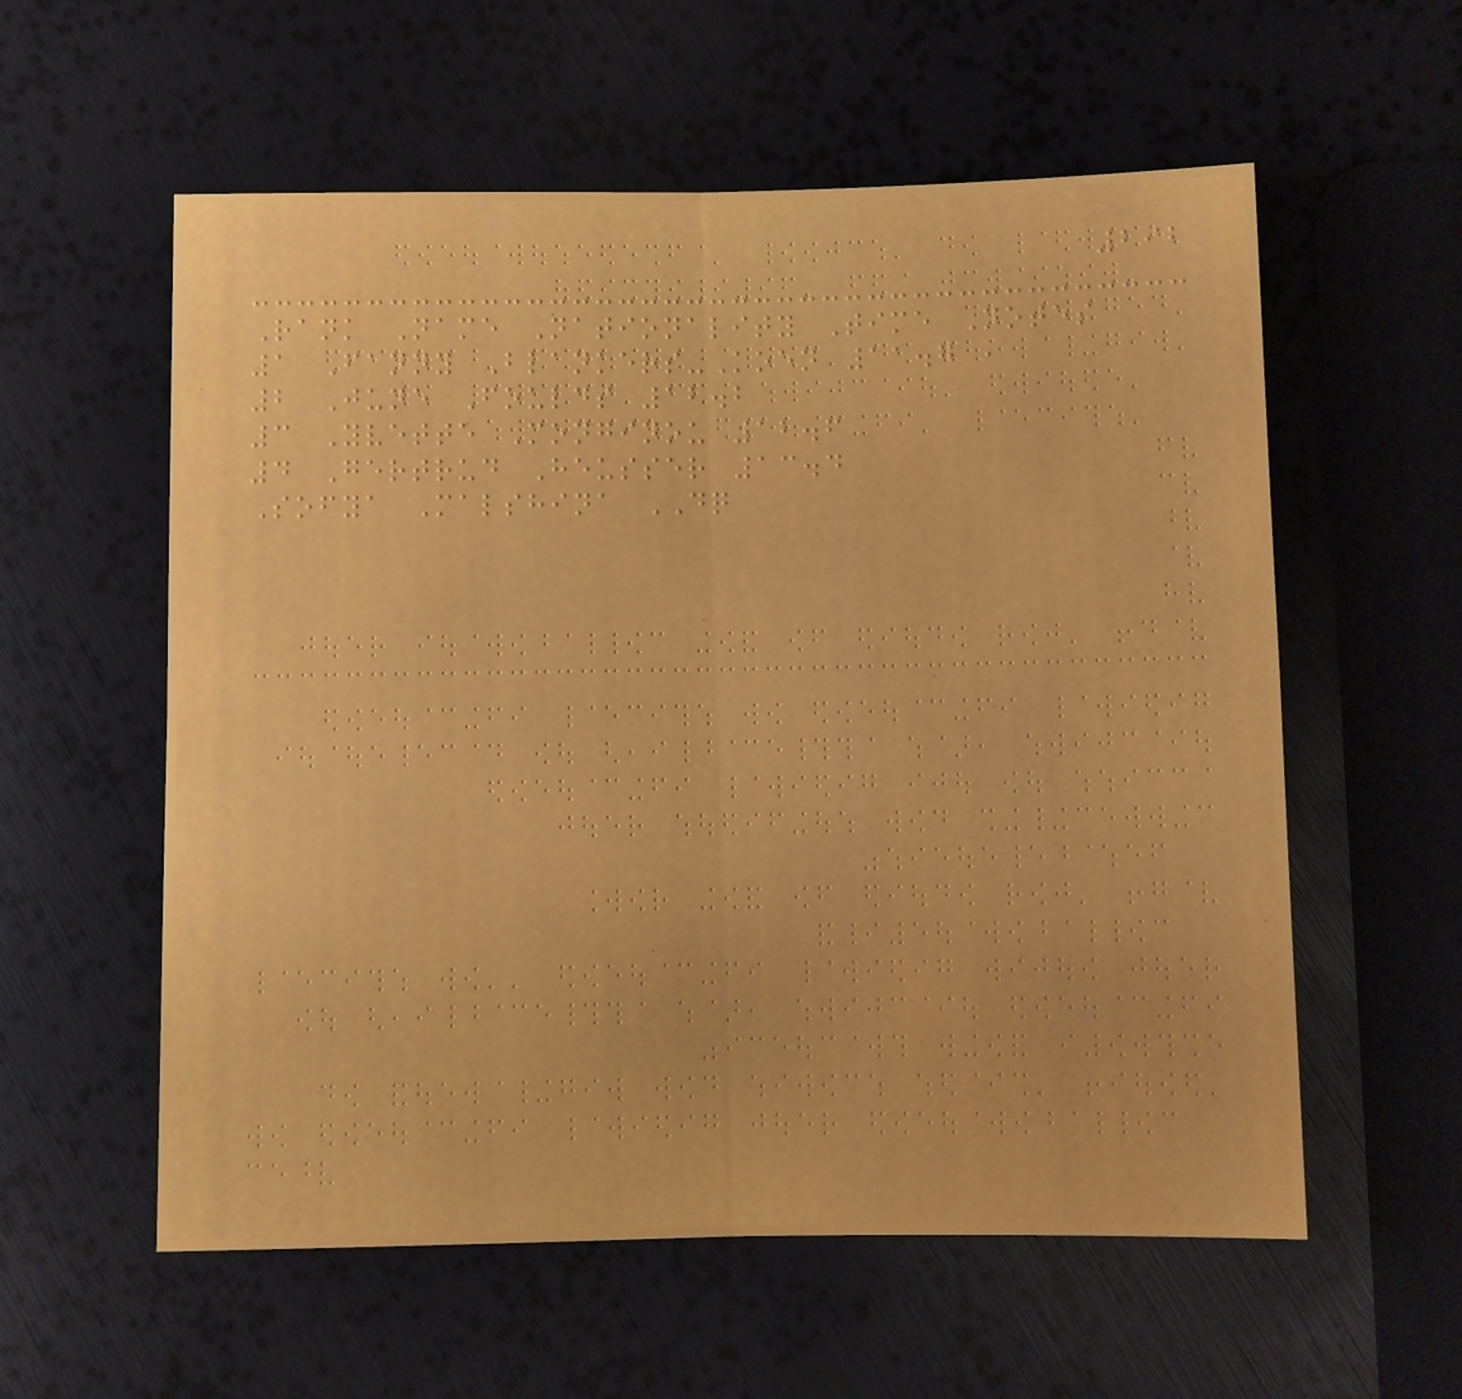292
Rank Name Nationality Time Notes
1 Fanny Blankers-Koen 11.7 ,
2 June Foulds 12.2
3 Yvette Monginou 12.6
4 Gertrud Heusser 13.4
Sofya Malshina DQ
